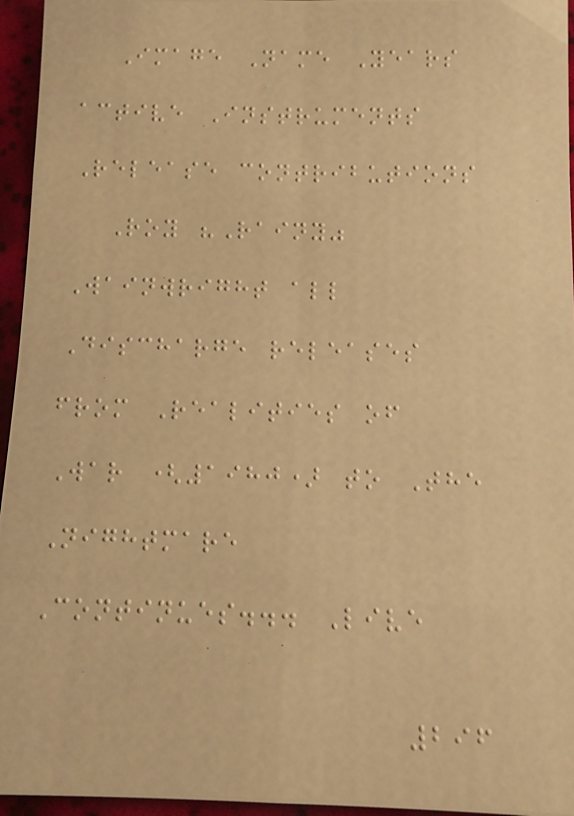Image Name Years
active Instruments
Release contributions
Roy "Rainy"
Wainwright all
Discharge releases
from Realities of
War (1980) to The
Nightmare
Continues... Live
296
